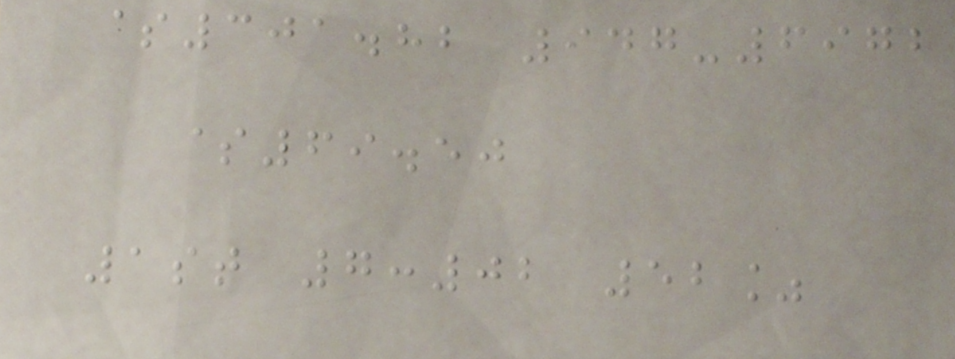$301.82 947-6972
$69.50
1st 7:02 52%
